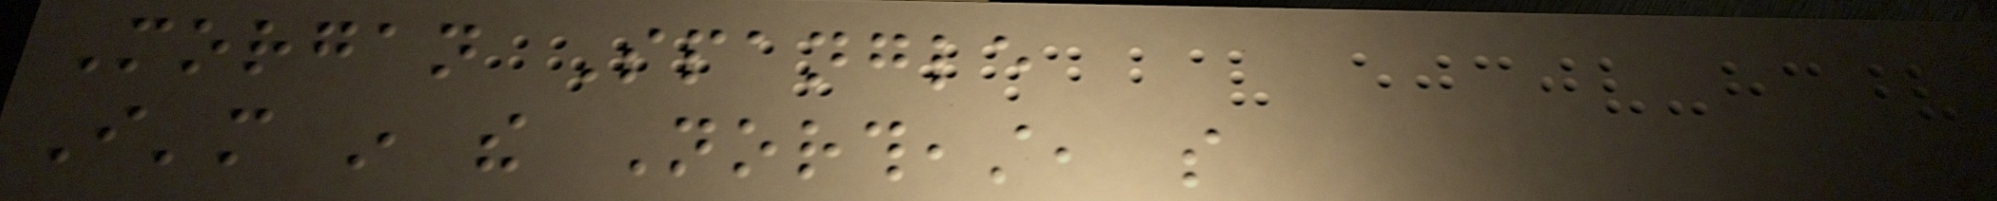Morgan Spangle
I'm in the Northeast, so
